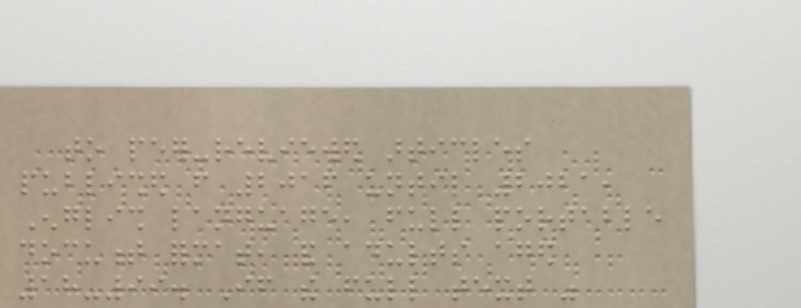to peer-reviewed articles
published from 2016 until 2021,
English language, full portable
document format, and adults aged
18-99. If the full text was
